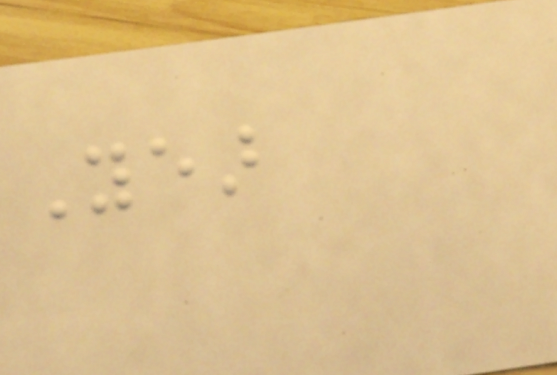Year
